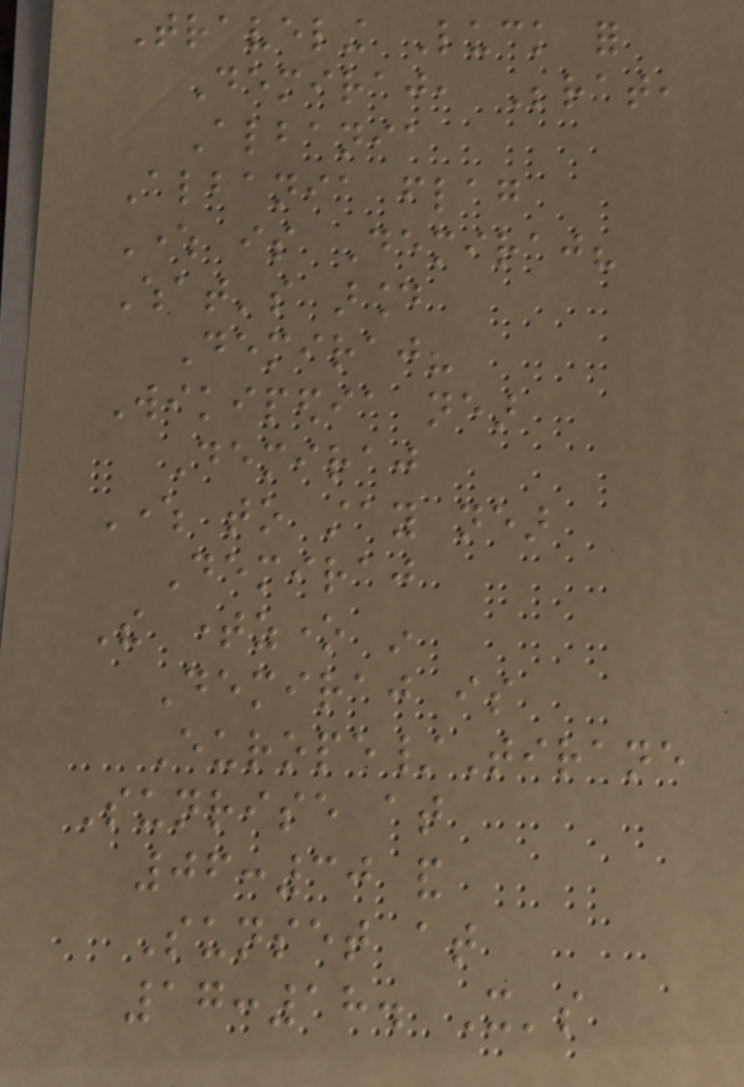Traveling Luck for
Demiraj, Berat,
Albania
Albania flag
Where is Demiraj?
What's around
Demiraj?
Wikipedia near
Demiraj
Where to stay near
Demiraj
The timezone in
Demiraj is
Europe/Tirane
Sunrise at
06:30 and
Sunset at
17:18. It's
